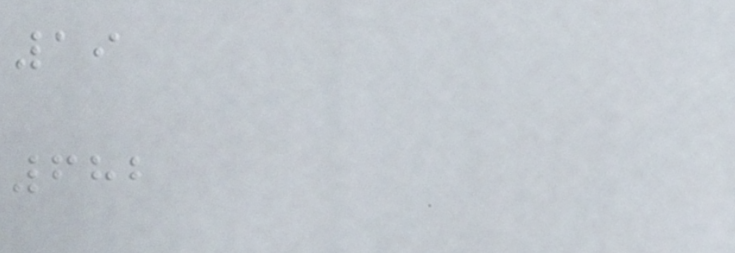19
682
